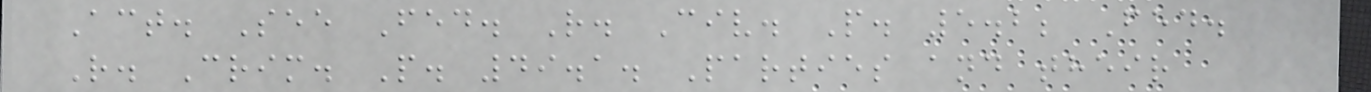Act. See Fed. R. Civ. P. 5.2; Fed.
R. Crim. P. 49.1. Parties and their
